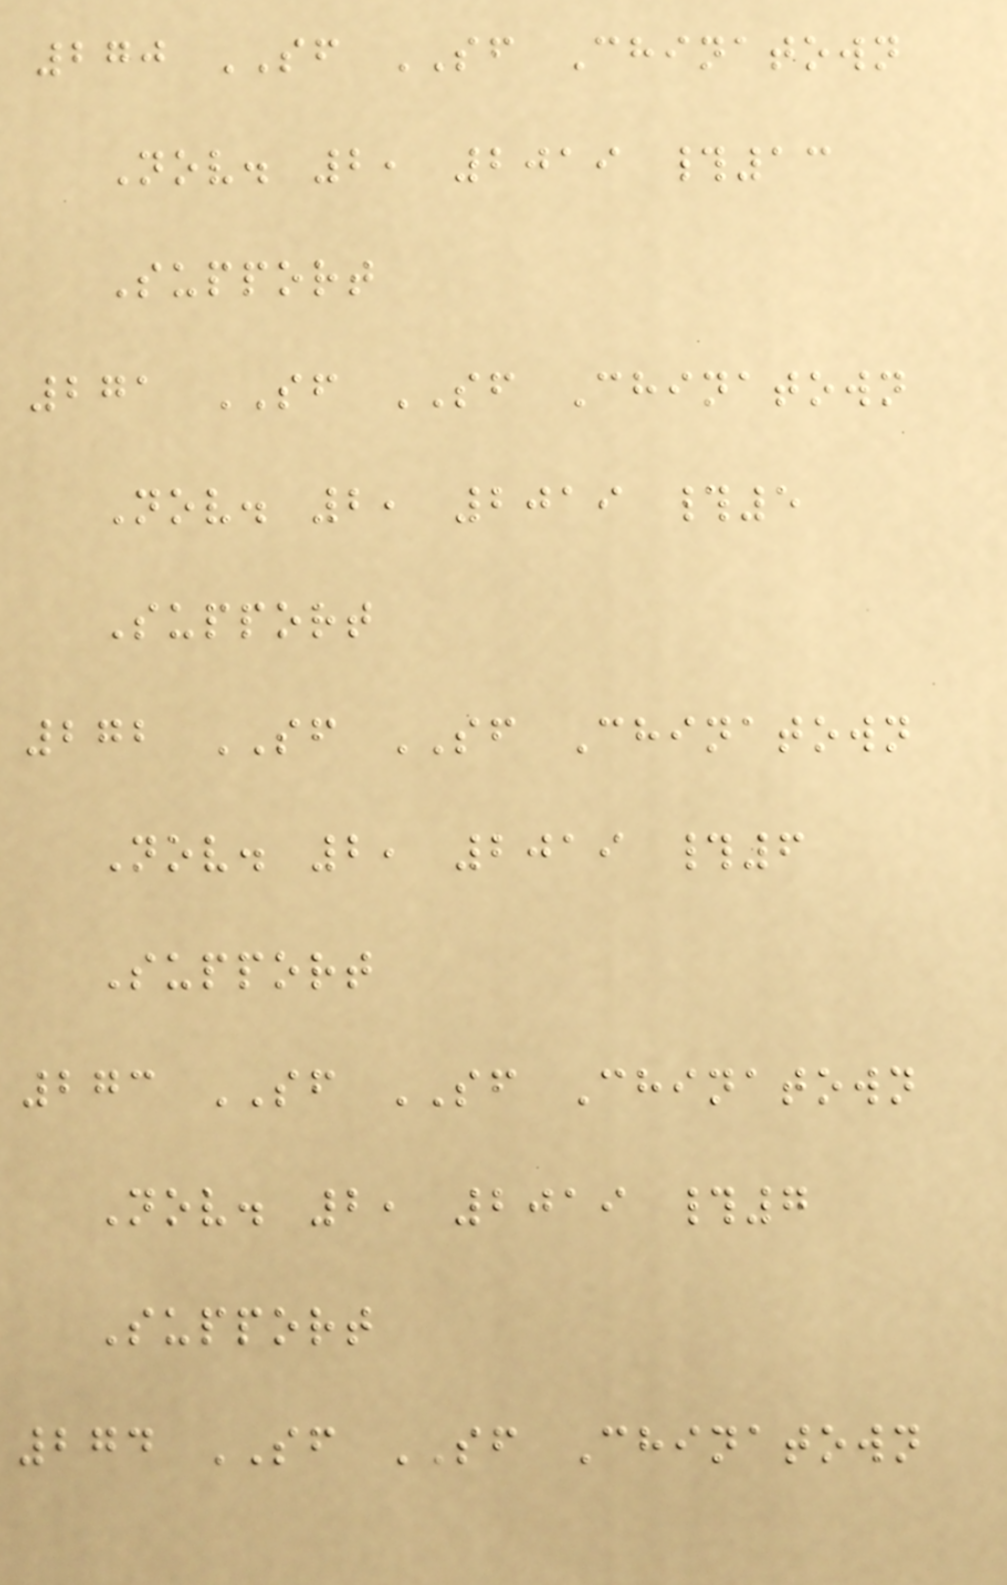270 SF SF Chinatown
Nov. 2, 2019 #13
Support
271 SF SF Chinatown
Nov. 2, 2019 #5
Support
272 SF SF Chinatown
Nov. 2, 2019 #6
Support
273 SF SF Chinatown
Nov. 2, 2019 #7
Support
274 SF SF Chinatown
